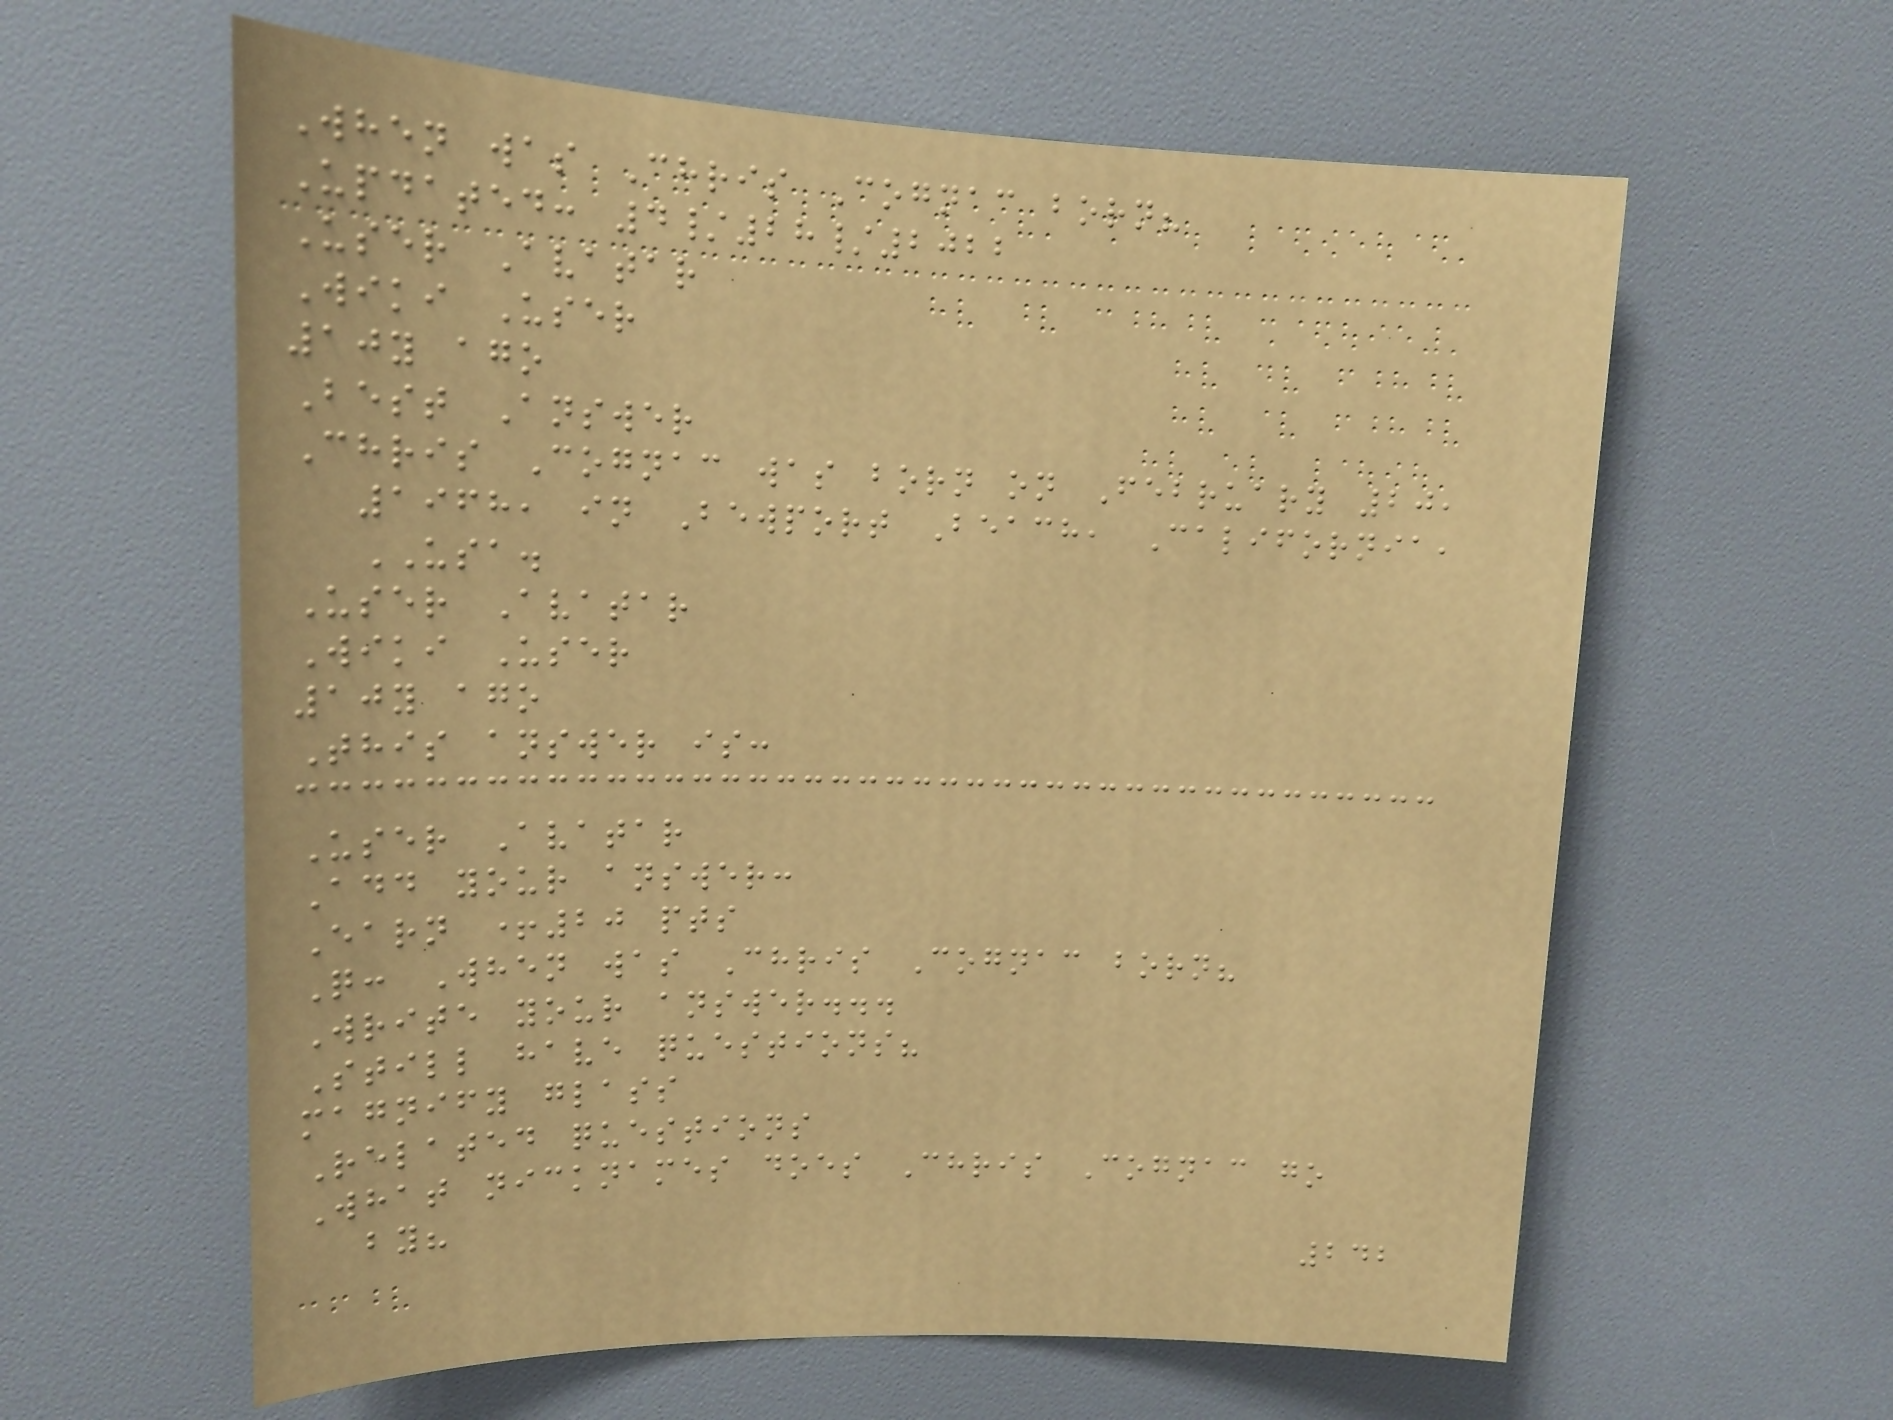When was Chris Cognac born?
Updated: 4/28/2022
User Avatar
Wiki User
10y ago
Best Answer
Chris Cognac was born on February 20,
1968, in Bewport Beach, California,
USA.
User Avatar
Wiki User
10y ago
This answer is:
User Avatar
Add your answer:
Earn +20 pts
Q: When was Chris Cognac born?
Write your answer...
Still have questions?
magnify glass
Related questions
What nicknames does Chris Cognac go
by?
242
